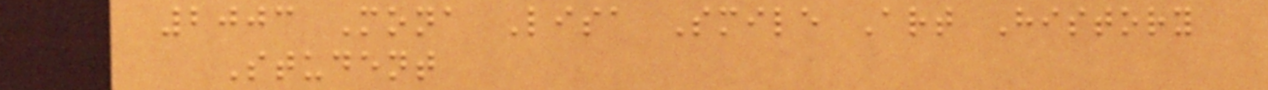2003 Mona Lisa Smile Art History
Student
